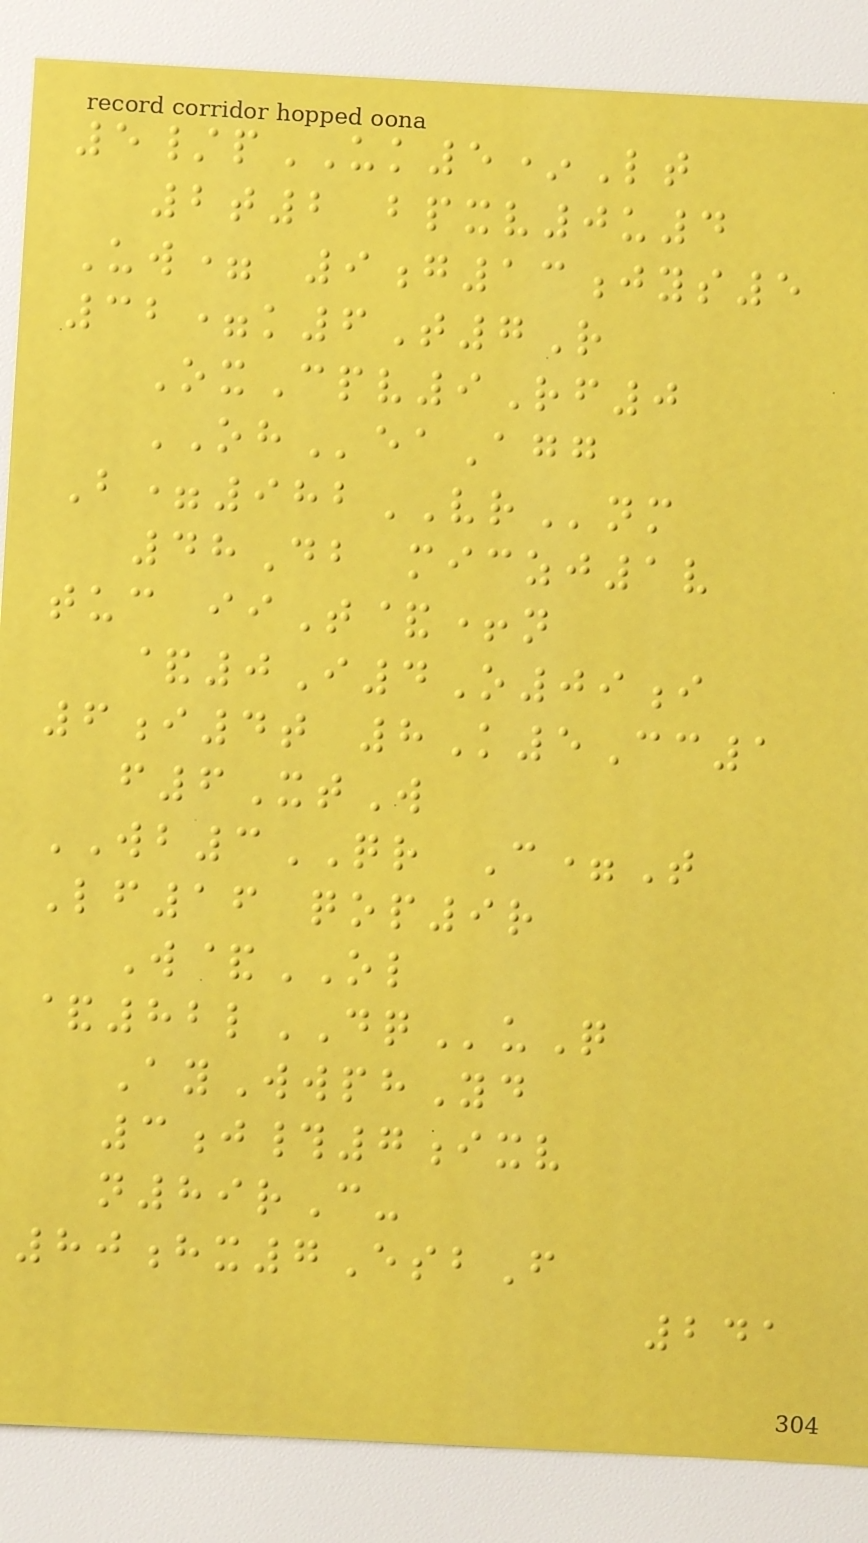5/pUK5*Lt
2t2 bpxv0u4
Uw= 9g13jys5
32=k6T7R
OxCpv9Rf0
OHeaAgg
B=982VRnm
48Db miczj1v
tuc iiT&+n
&0I4O09i
6i4t 8K5Cc1
f6XtW
WB3QR C=T
Lf16 qop9r
W&OL
&82lDQuQ
AyWwphYd
3j#7ixv
n89rC-
80hx7EsbF
241
